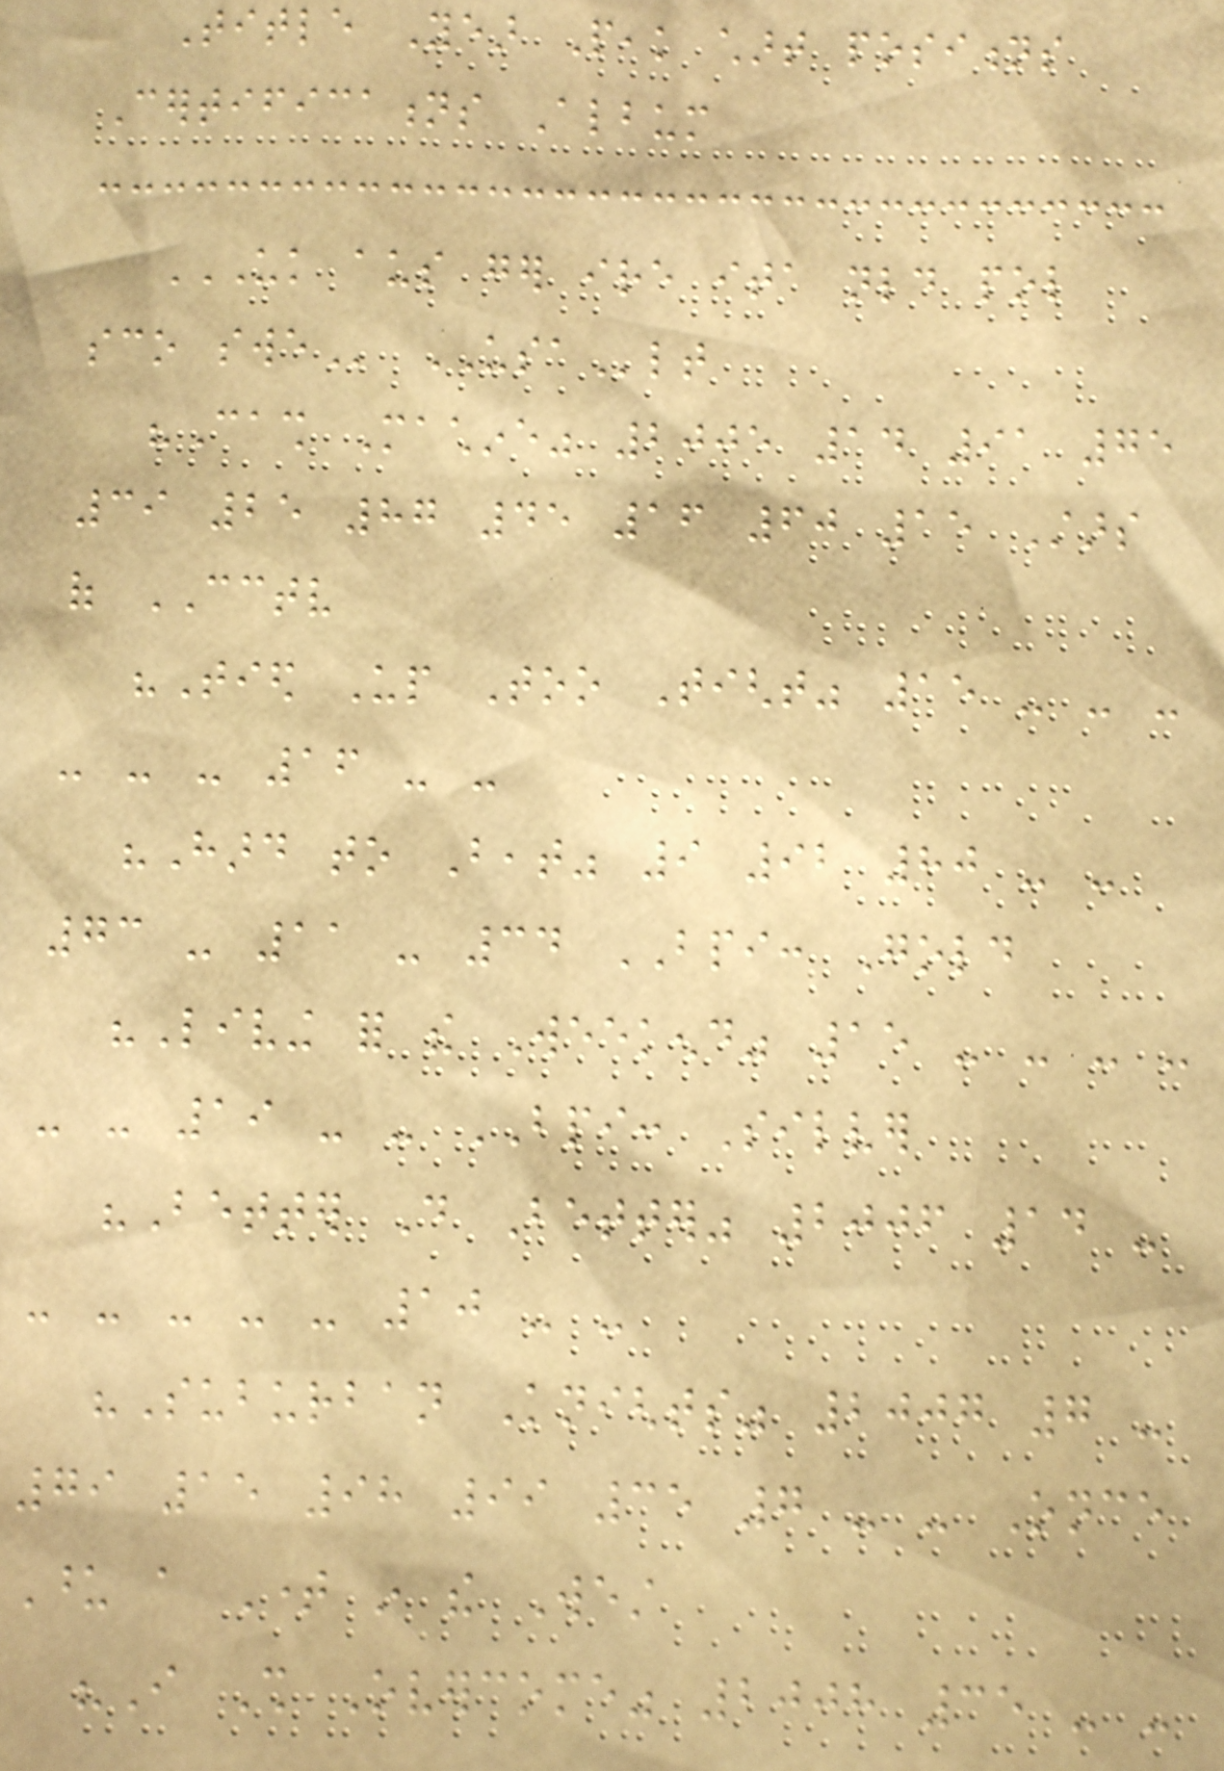Title Year Peak chart positions
Certifications Album
UK AUS GER IRE ITA NLD POL
SCO SWE USAlt
"Cash Machine" 2005 14 91 75
39 25 87 45 16 60 15 Stars
of CCTV
"Tied Up Too Tight" 15 - - -
- - - 16 - -
"Hard to Beat" 9 92 80 - -
73 - 11 - 34 BPI: Gold
"Living for the Weekend" 15 - - - -
- - 19 - - BPI: Silver
"Better Do Better" 2006 14 -
- - - - - 10 - -
"Suburban Knights" 2007 7 -
79 15 98 99 35 7 - - Once
Upon a Time in the West
"I Shall Overcome" 2008 35 - -
